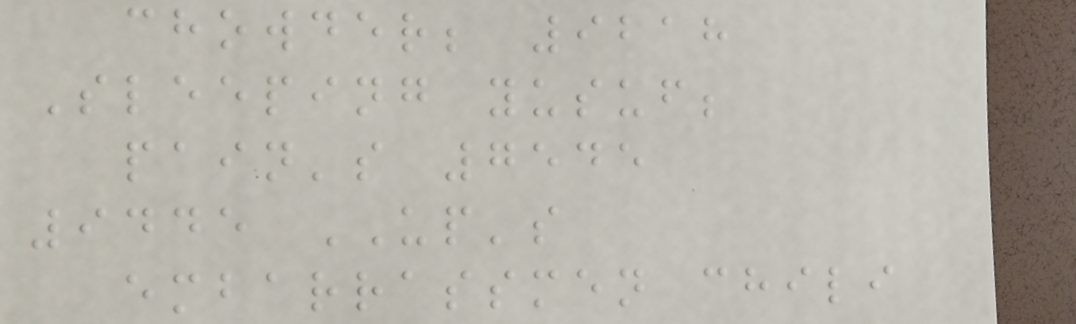chowder; 9218
Sleeping yusuf;
pain's 7545
9445 UP's
embarrassmen chili
